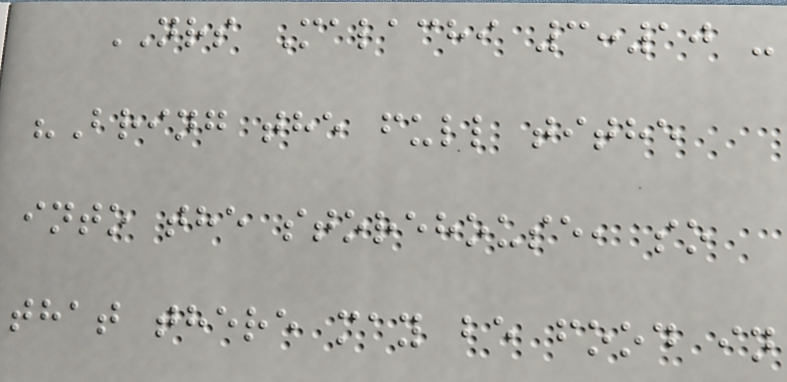NRS Malachi 3:10 -
"Bring the full tithe
into the storehouse, so
that there may be food in
